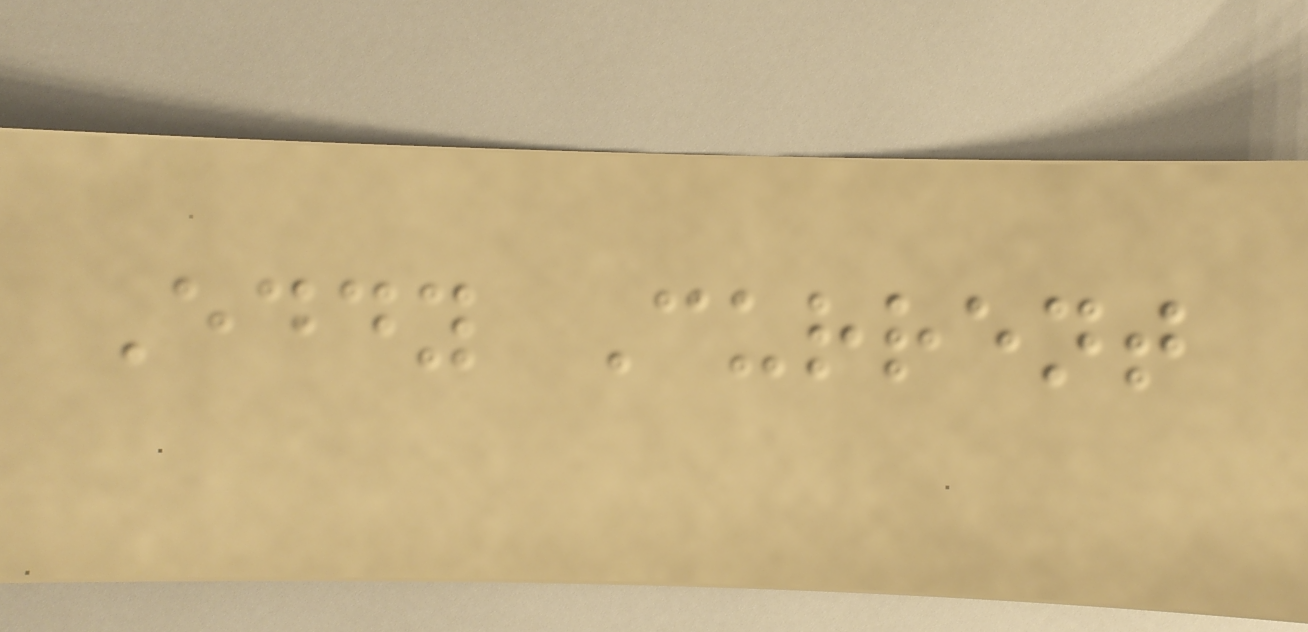Eddy Current
